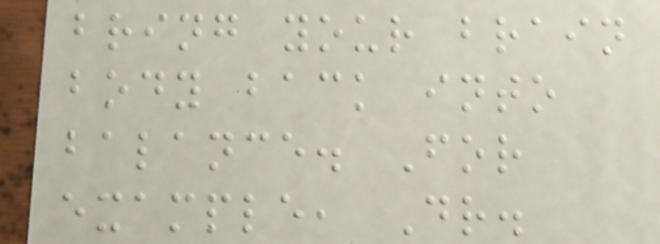bring your brain
body back into
balance. For
example, Dr.
